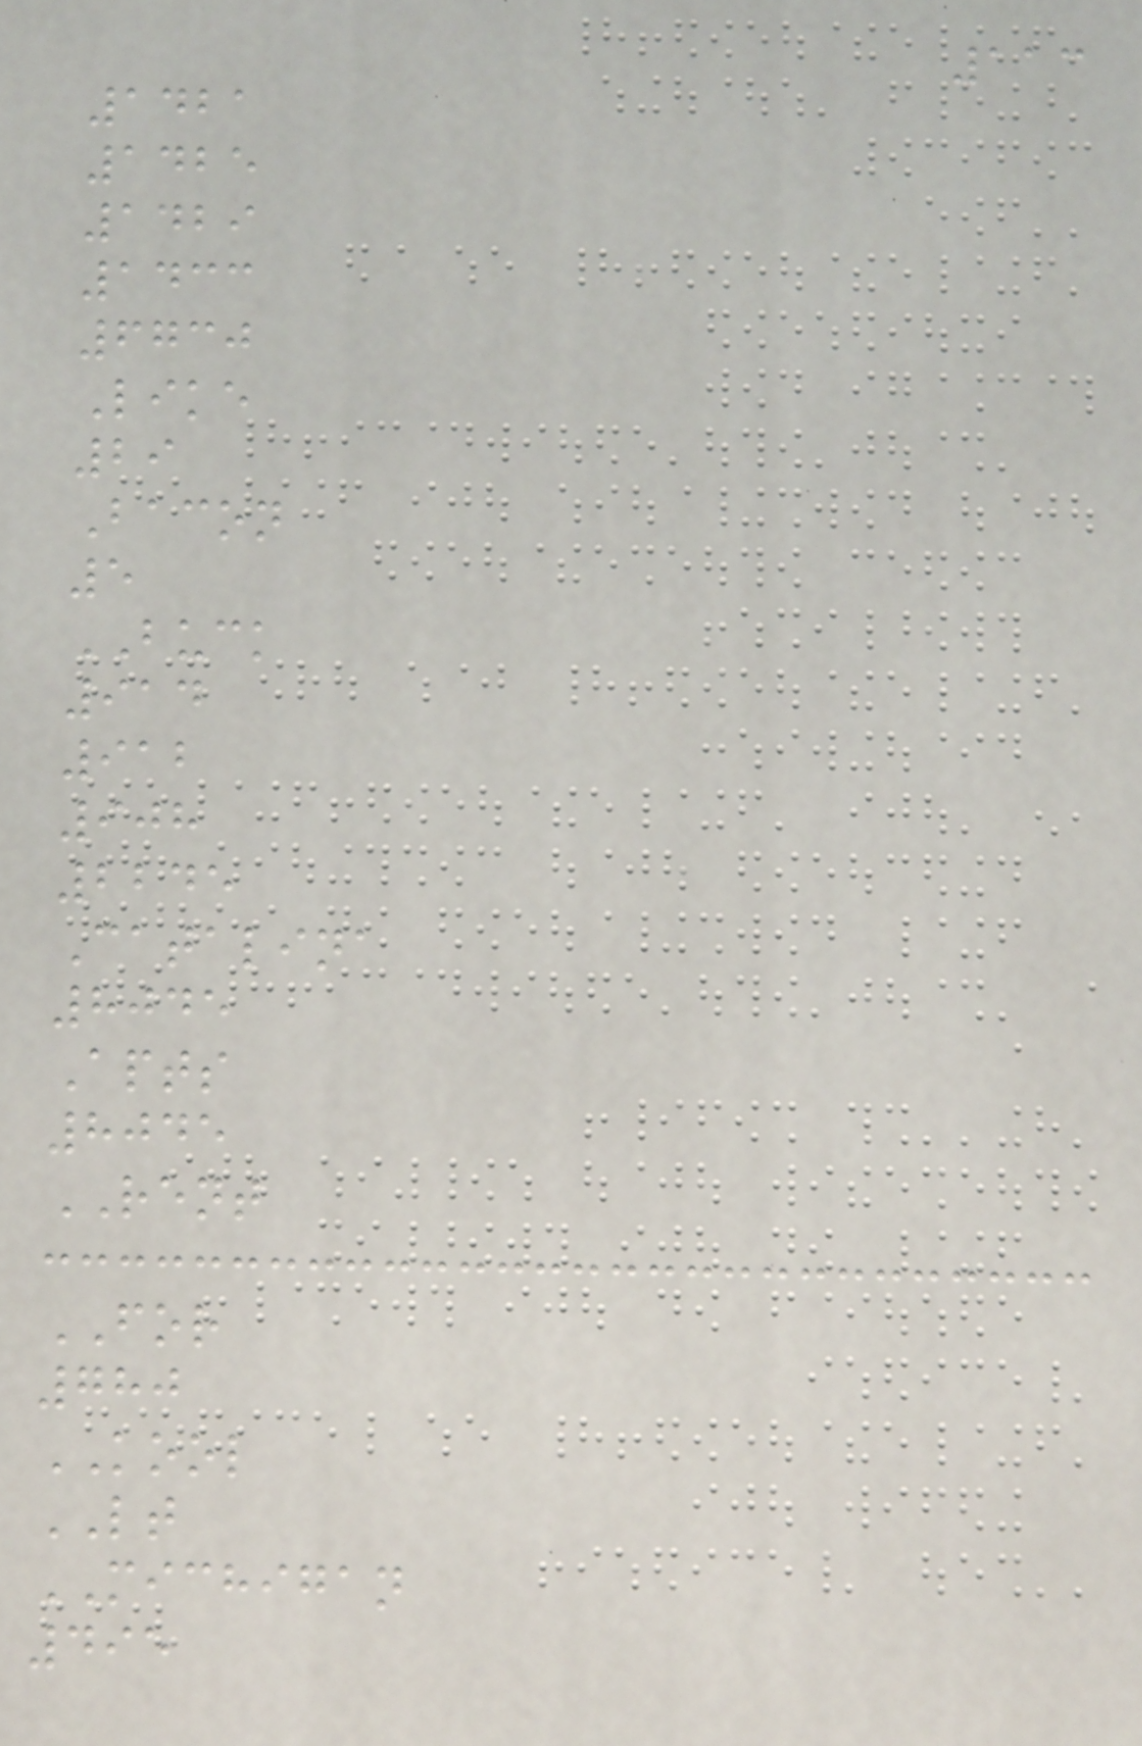113
1421
1425
1429
1433
6730
Like
29
Bacon
5
BUCK
914
912
908
2245
Catalina
8045
Apts
8045
RENT
FOR
780
KOOL
LT
MICHIGAN
495
